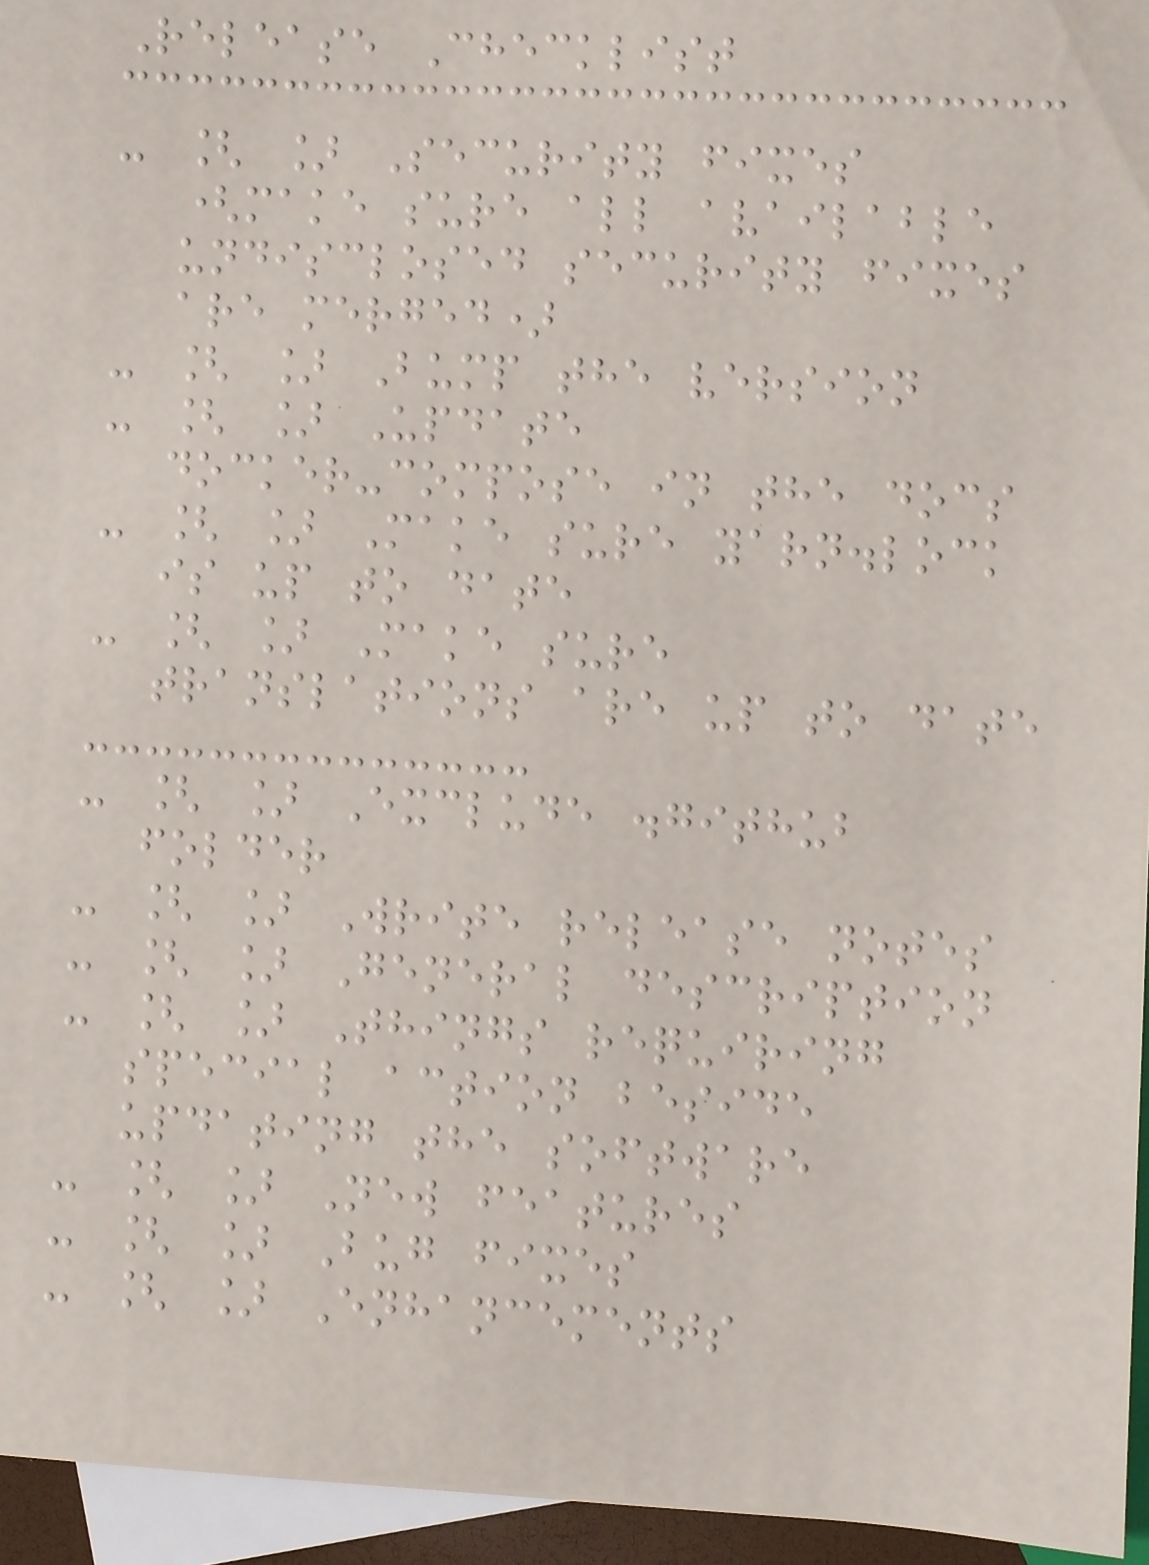Release Checklist
- [ ] Security fixes
(make sure all available
undisclosed security fixes
are merged)
- [ ] Bump the version
- [ ] Update
docker-compose in the docs
- [ ] Make sure yarn.lock
is up to date
- [ ] Make sure
translations are up to date
- [ ] Exclude .github
folder
- [ ] Write release notes
- [ ] General description
- [ ] Things requiring
special action beside
updating the software
- [ ] New features
- [ ] Bug fixes
- [ ] Enhancements
